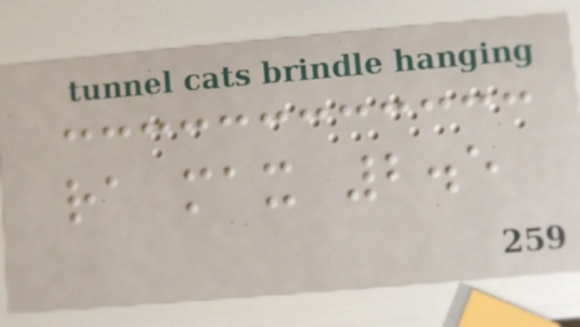ra max 2.5
